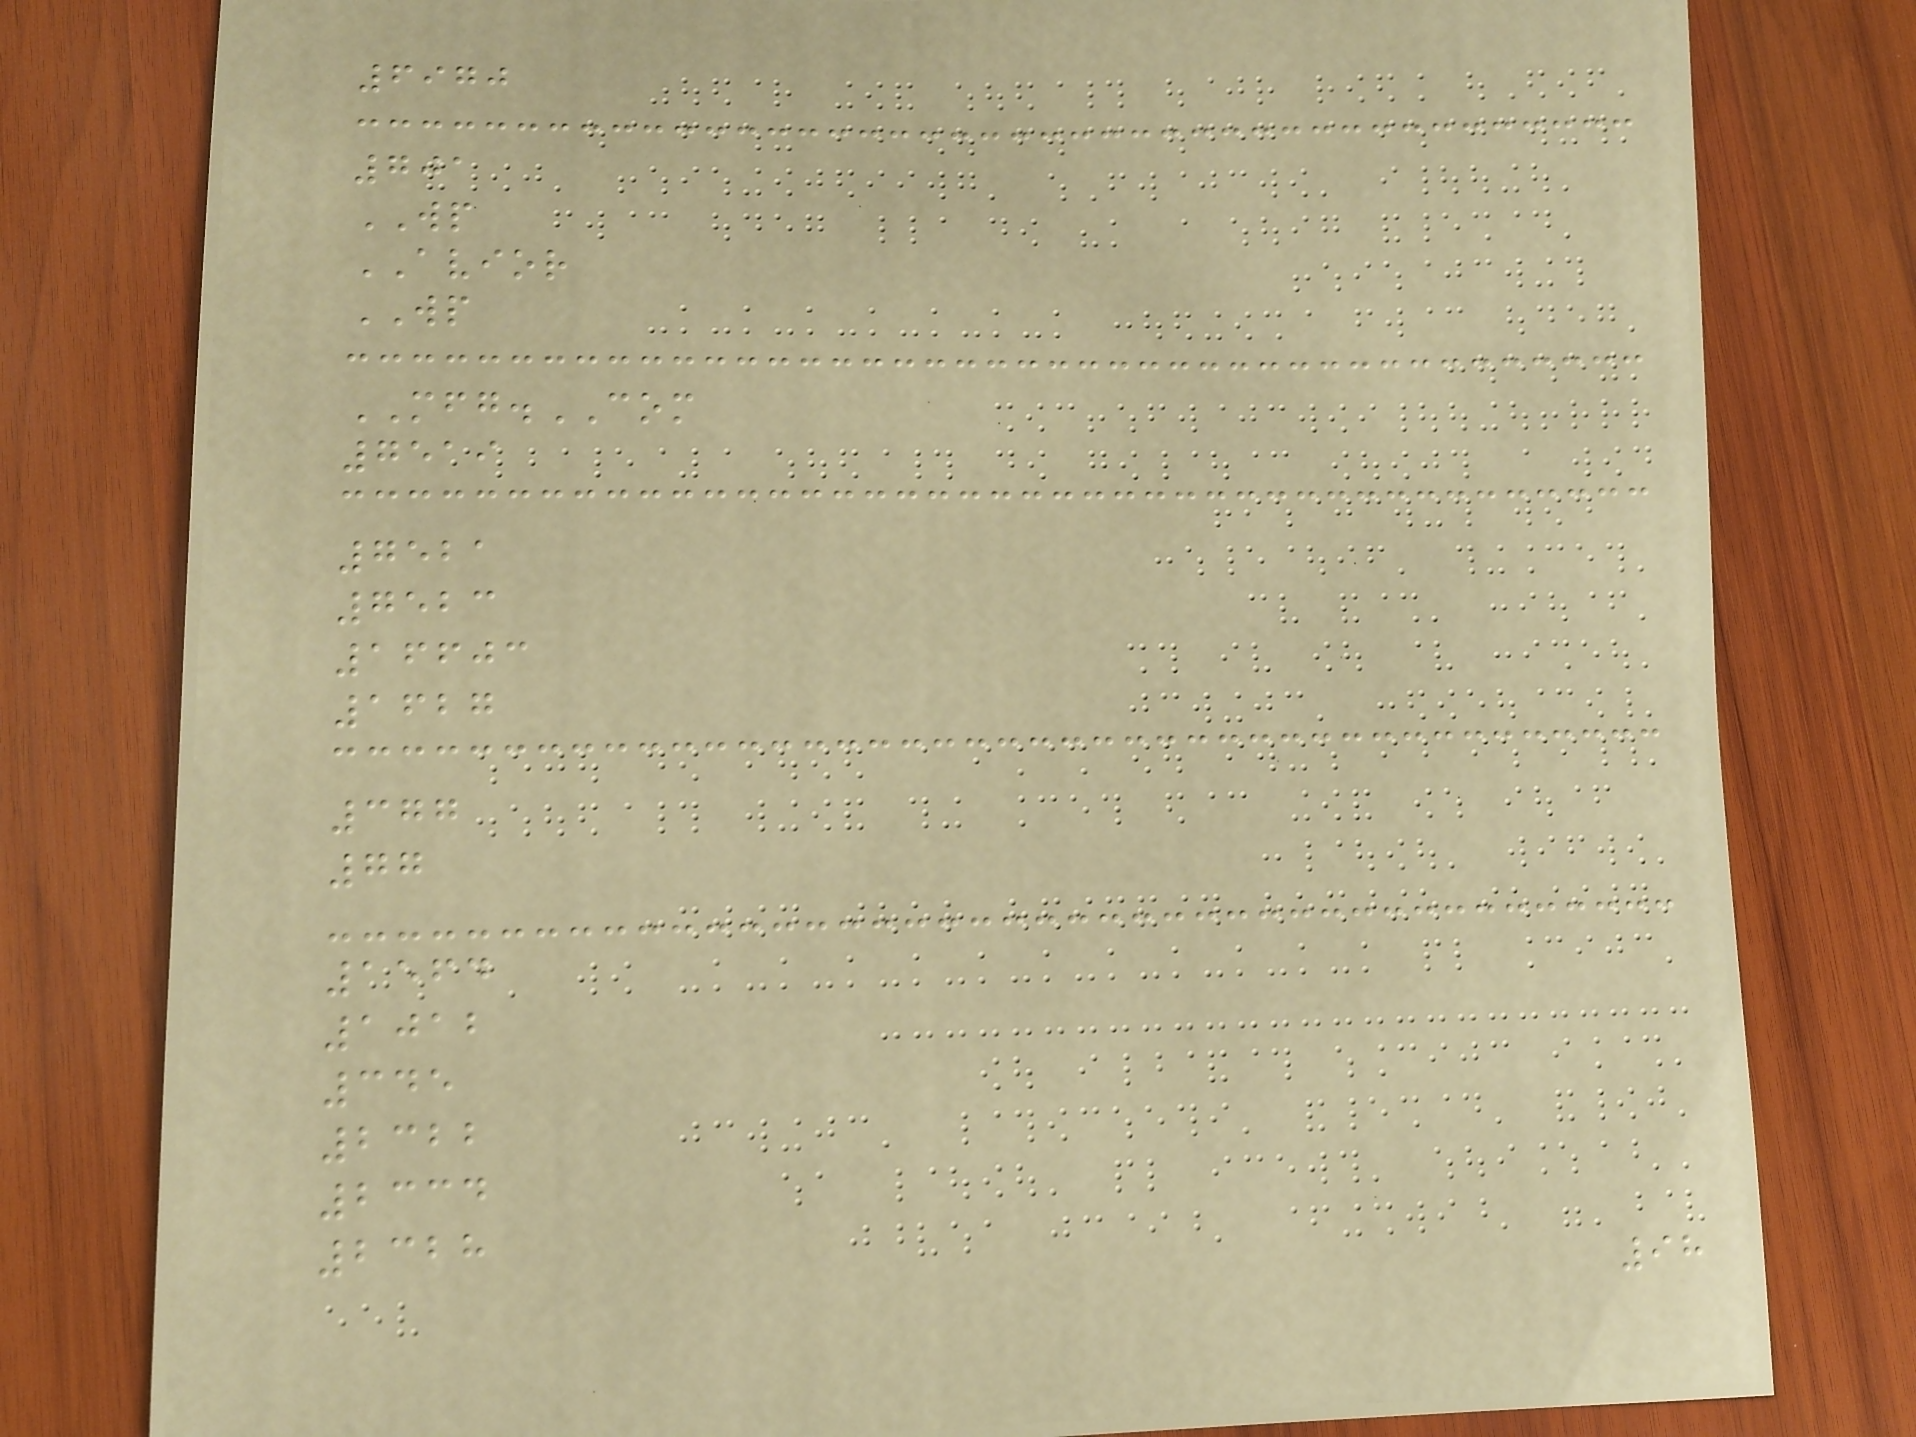6970
701
WP
AVIOR
WP
MFG.COM
7519
7521
7523
16603
1627
377
77
1564
1012
345
2322
2334
2328
98
